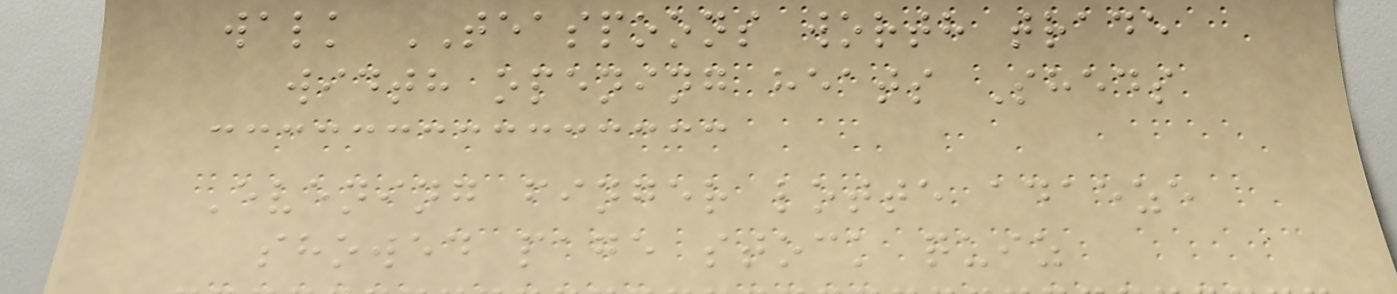walk TEASPOONS worth trade
width opening heats Sheds
Evening finger lotte adaeze
showed page stock quiz
